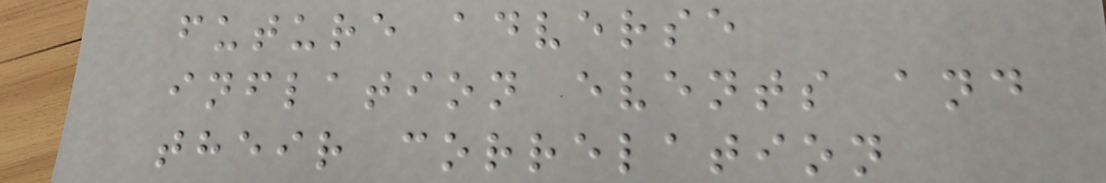future adverse
inflation events and
their correlation
